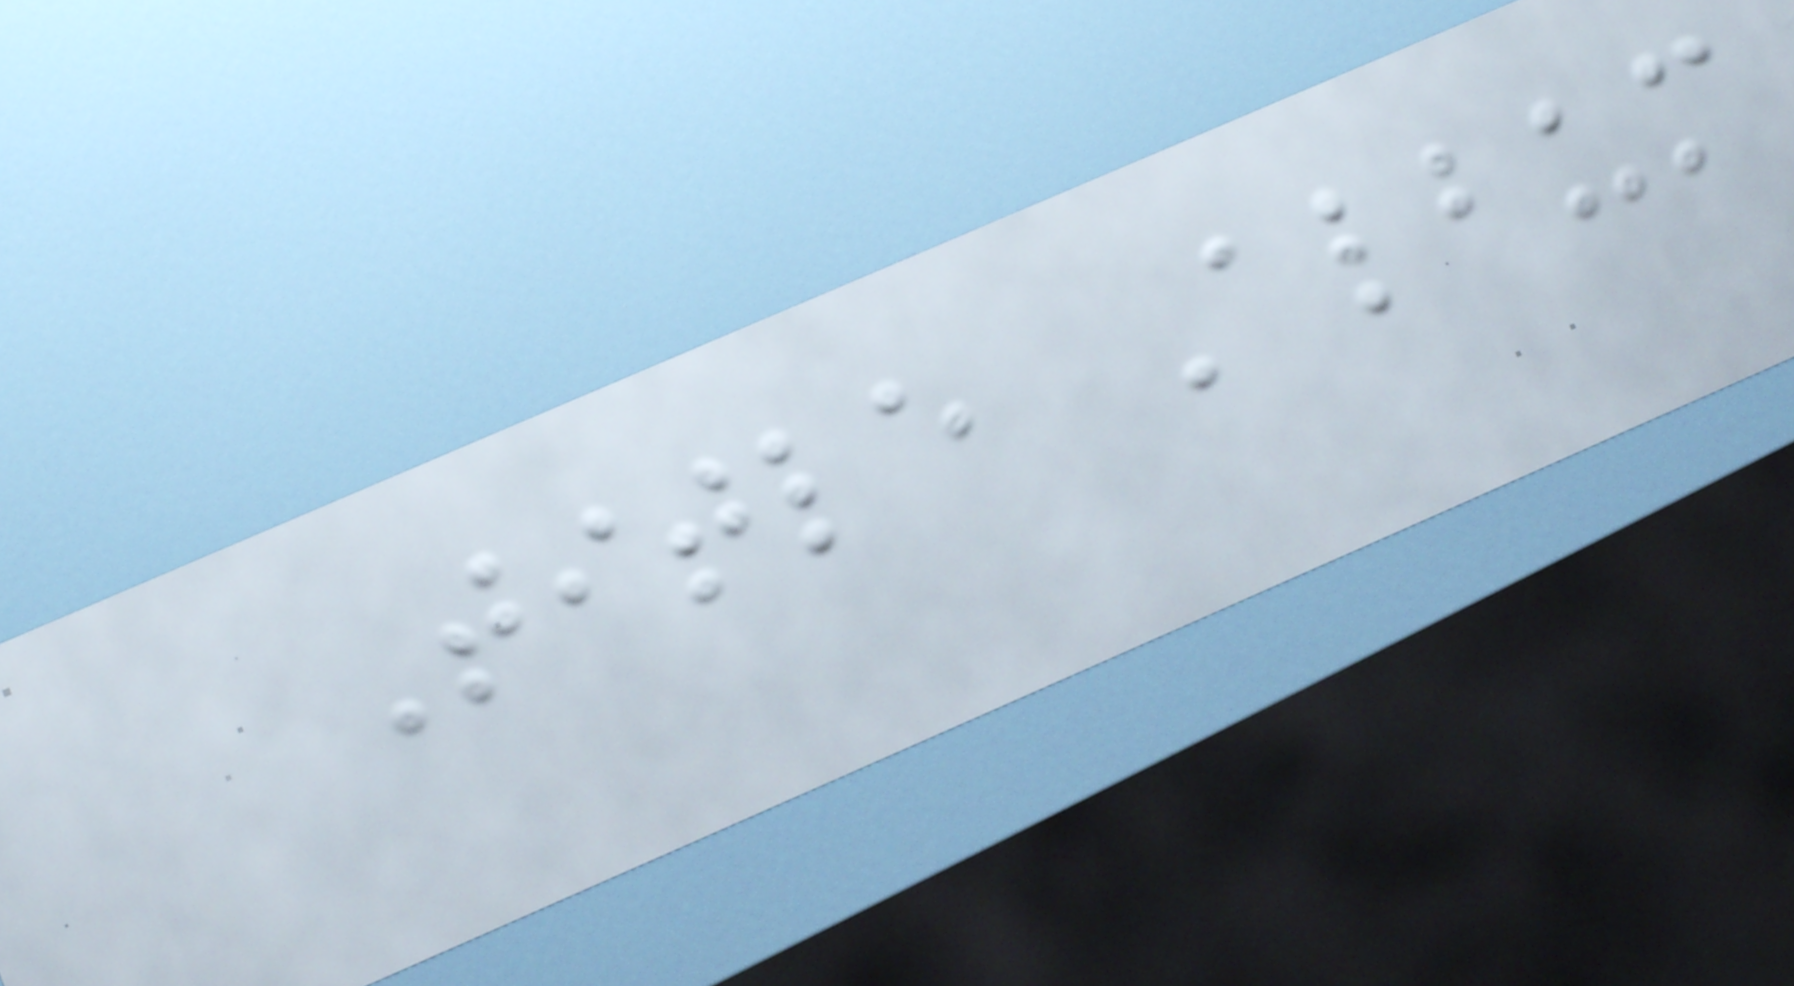Title Album
